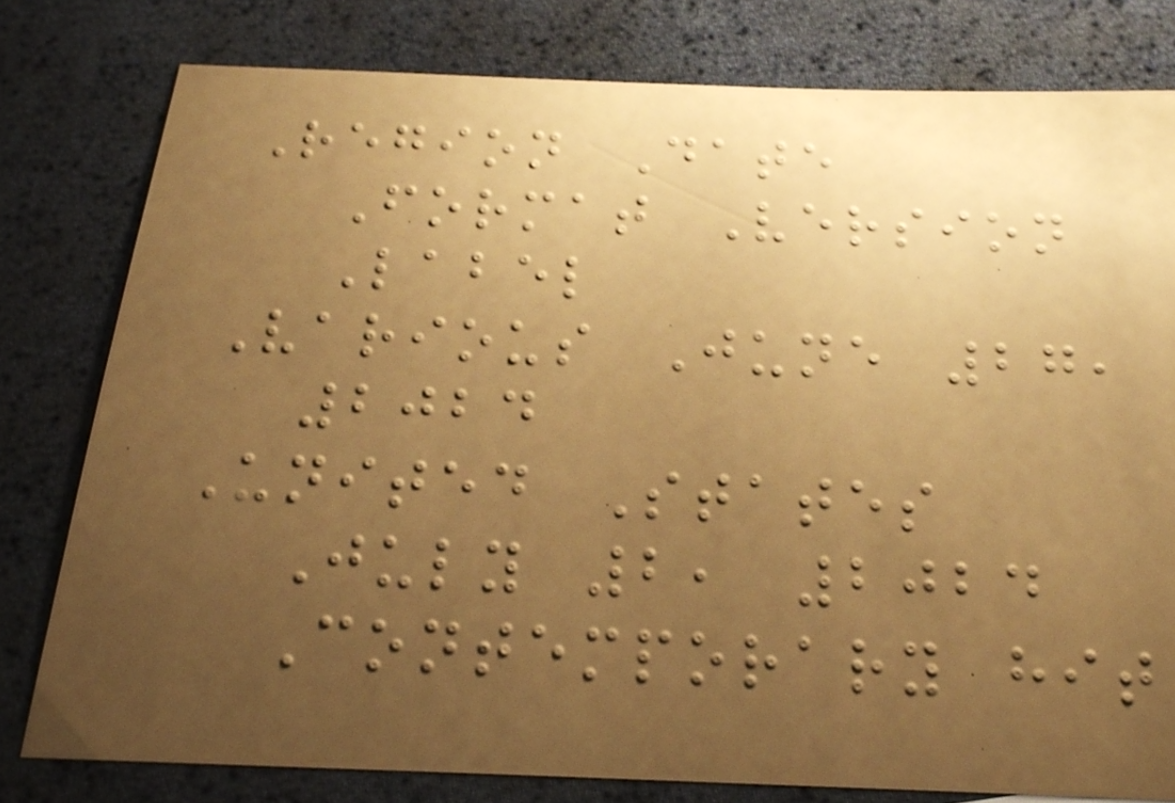Region Date
Format Version
Label
Various June 27,
2024
United States
July 2, 2024
Contemporary hit
